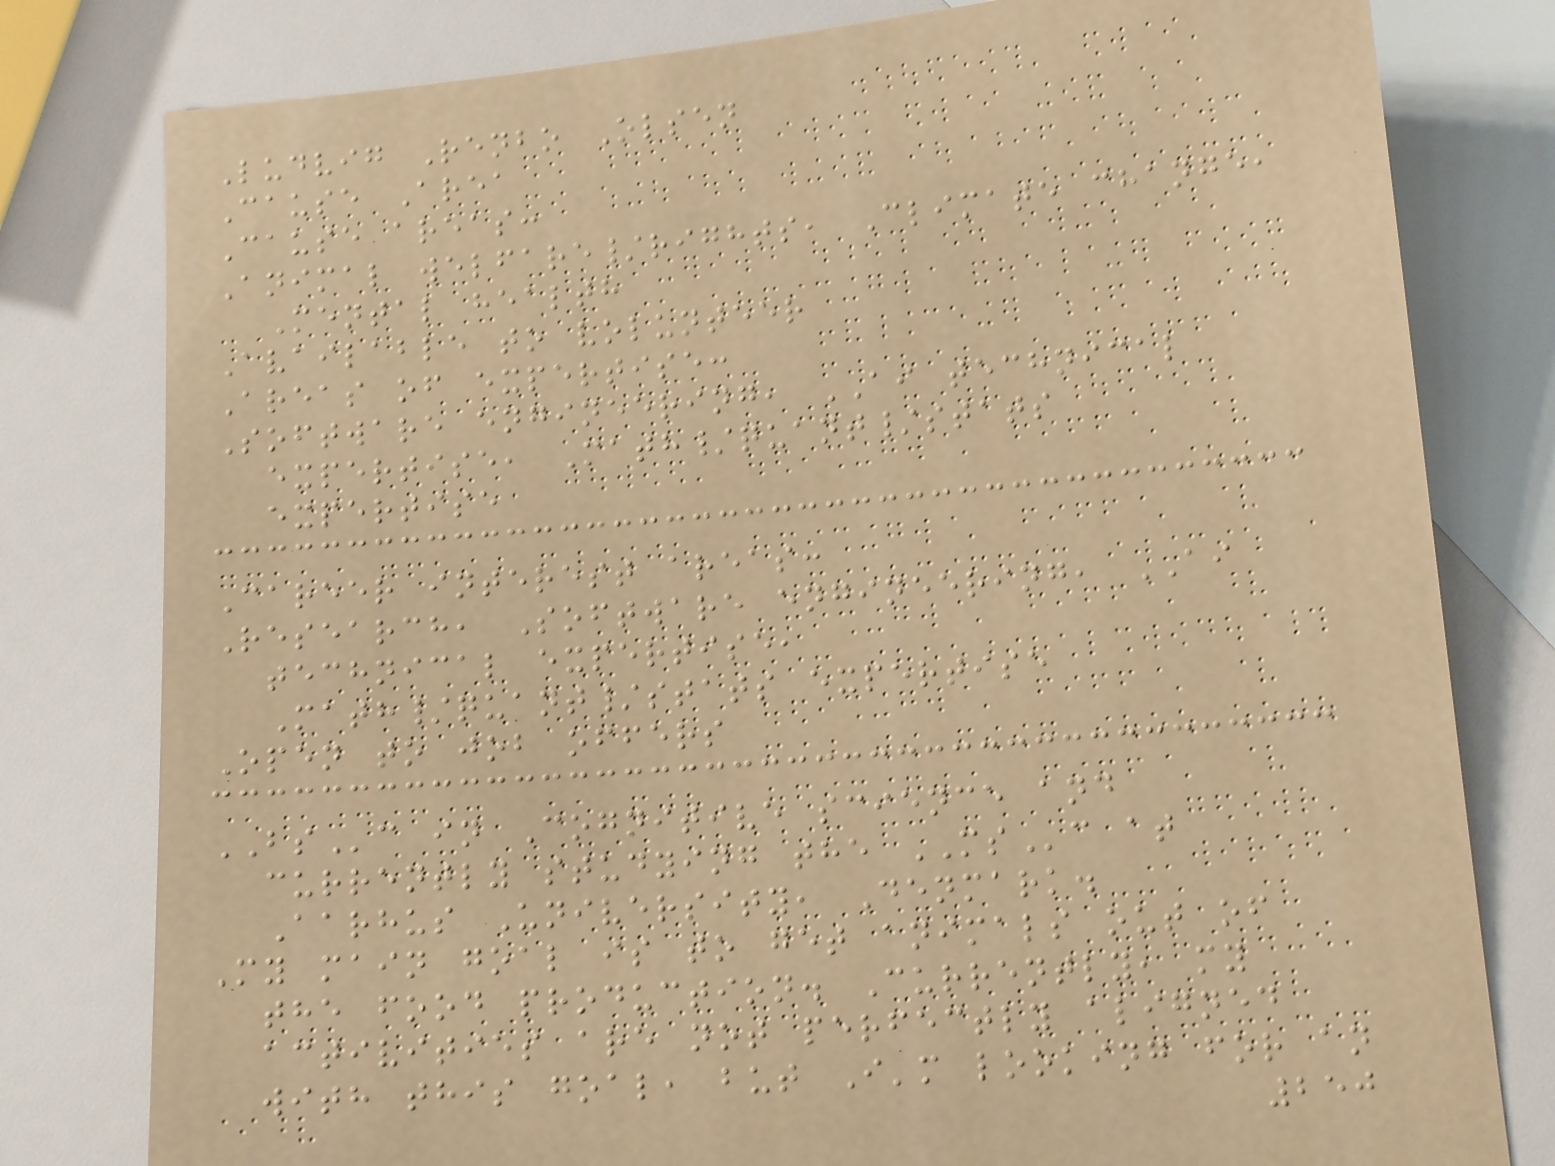Ludvig Renbo Olsen
Cause Area
Cause areas:
Animal welfare/rights, Climate change,
Mental health
Available to volunteer
Areas of expertise:
Software engineering, AI technical
expertise, Math/quant/stats
expertise
Career interest areas:
Research, Software engineering, AI
technical expertise,
Math/quant/stats expertise
Open to job offers
BSc in Cognitive science and
currently studying the MSc at
Aarhus University, Denmark.
My main goal is to get animals out of
the food production. Currently, my
activities are not perfectly aligned
with this goal, but I'm looking for an
250
